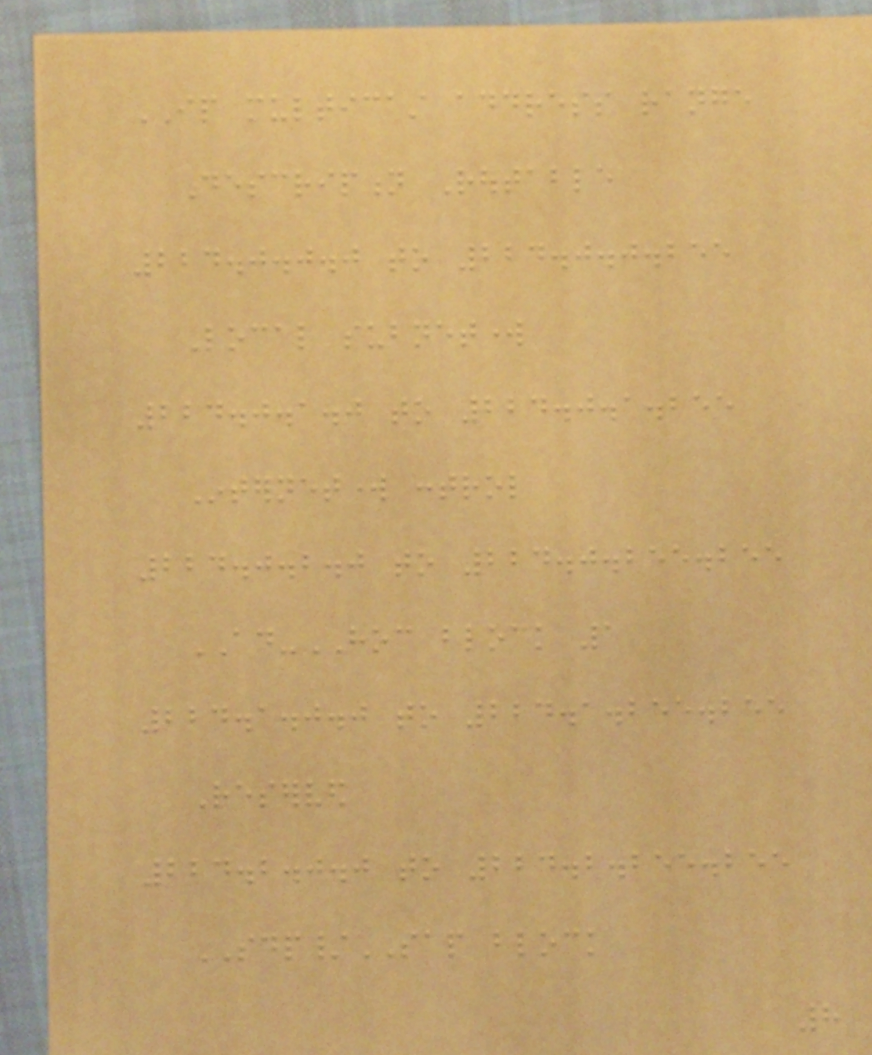IP multicast address range
Description Routable
224.0.0.0 to 224.0.0.255
Local subnetwork
224.0.1.0 to 224.0.1.255
Internetwork control
224.0.2.0 to 224.0.255.255
AD-HOC block 1
224.1.0.0 to 224.1.255.255
Reserved
224.2.0.0 to 224.2.255.255
SDP/SAP block
8
